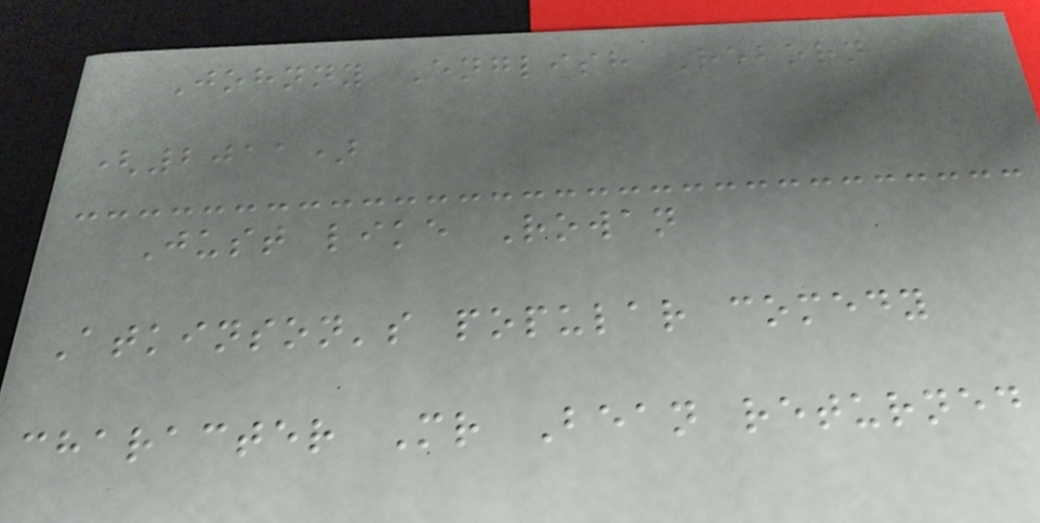Johnny English Reborn
(2011)
Just like Rowan
Atkinson's popular comedy
character Mr Bean returned
